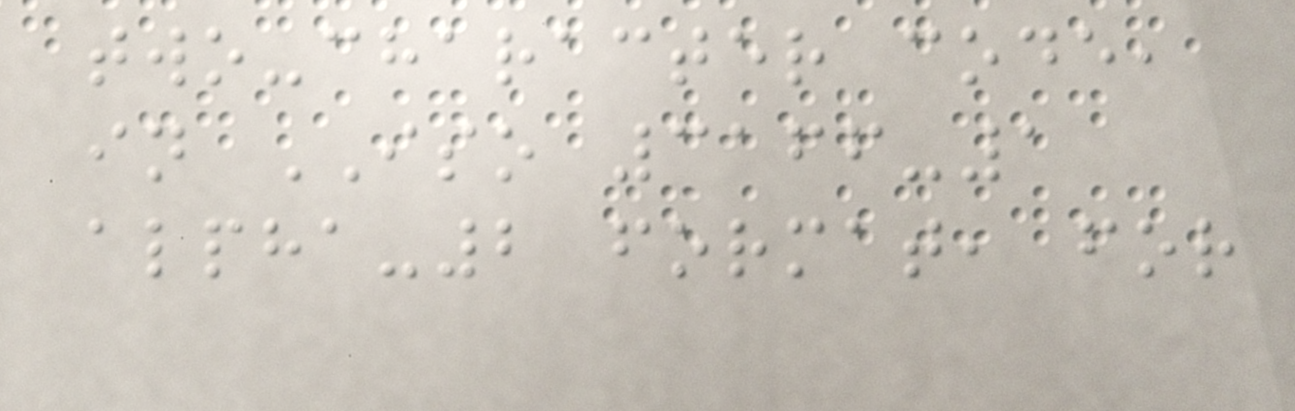two-character code,
in ISO 3166-1
alpha-2 format, for
